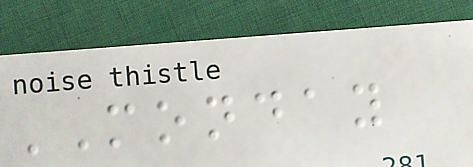MONDAY
